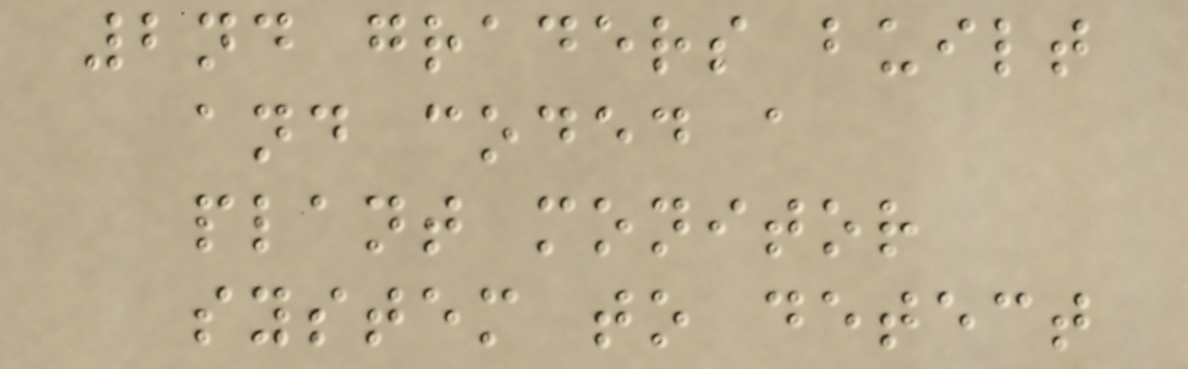2nd graders built
and coded a
plant monitor
system to detect
